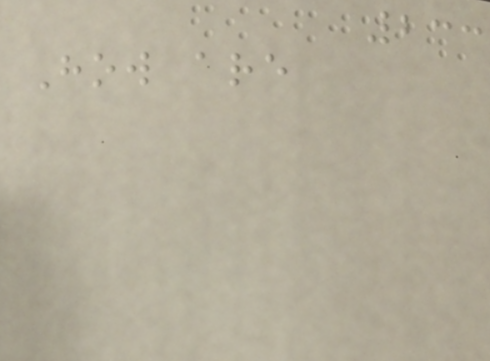233
How are
